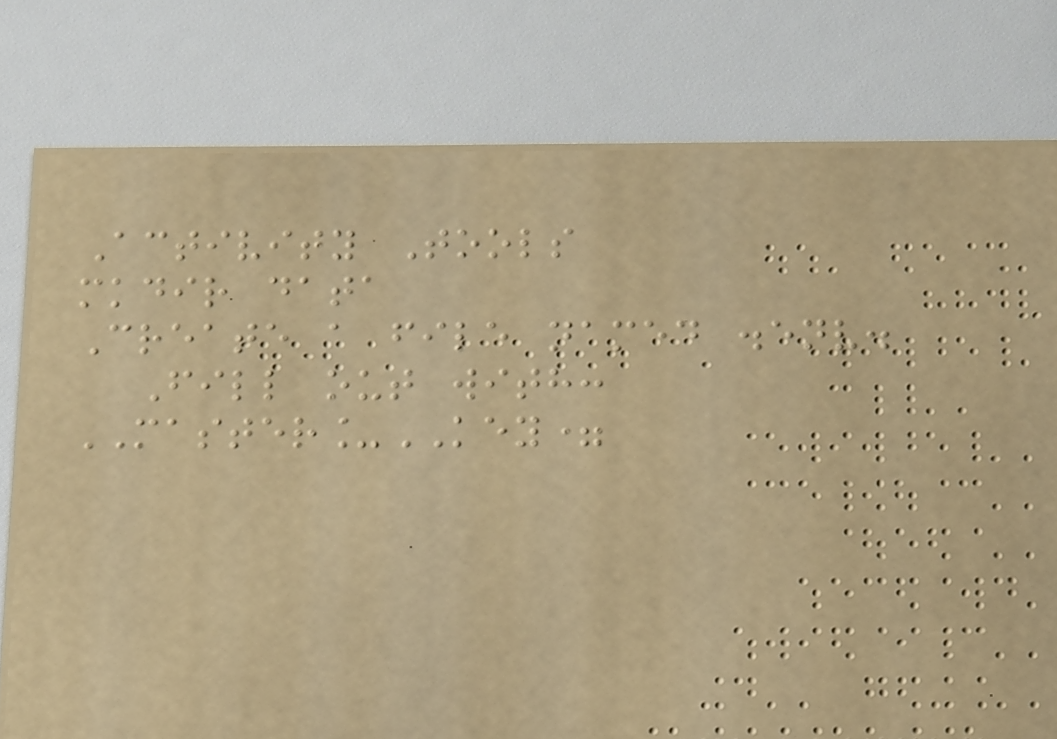Activity Tools
mkdir data
Create a file named .env.
Fill out with:
MASTER_KEY=
